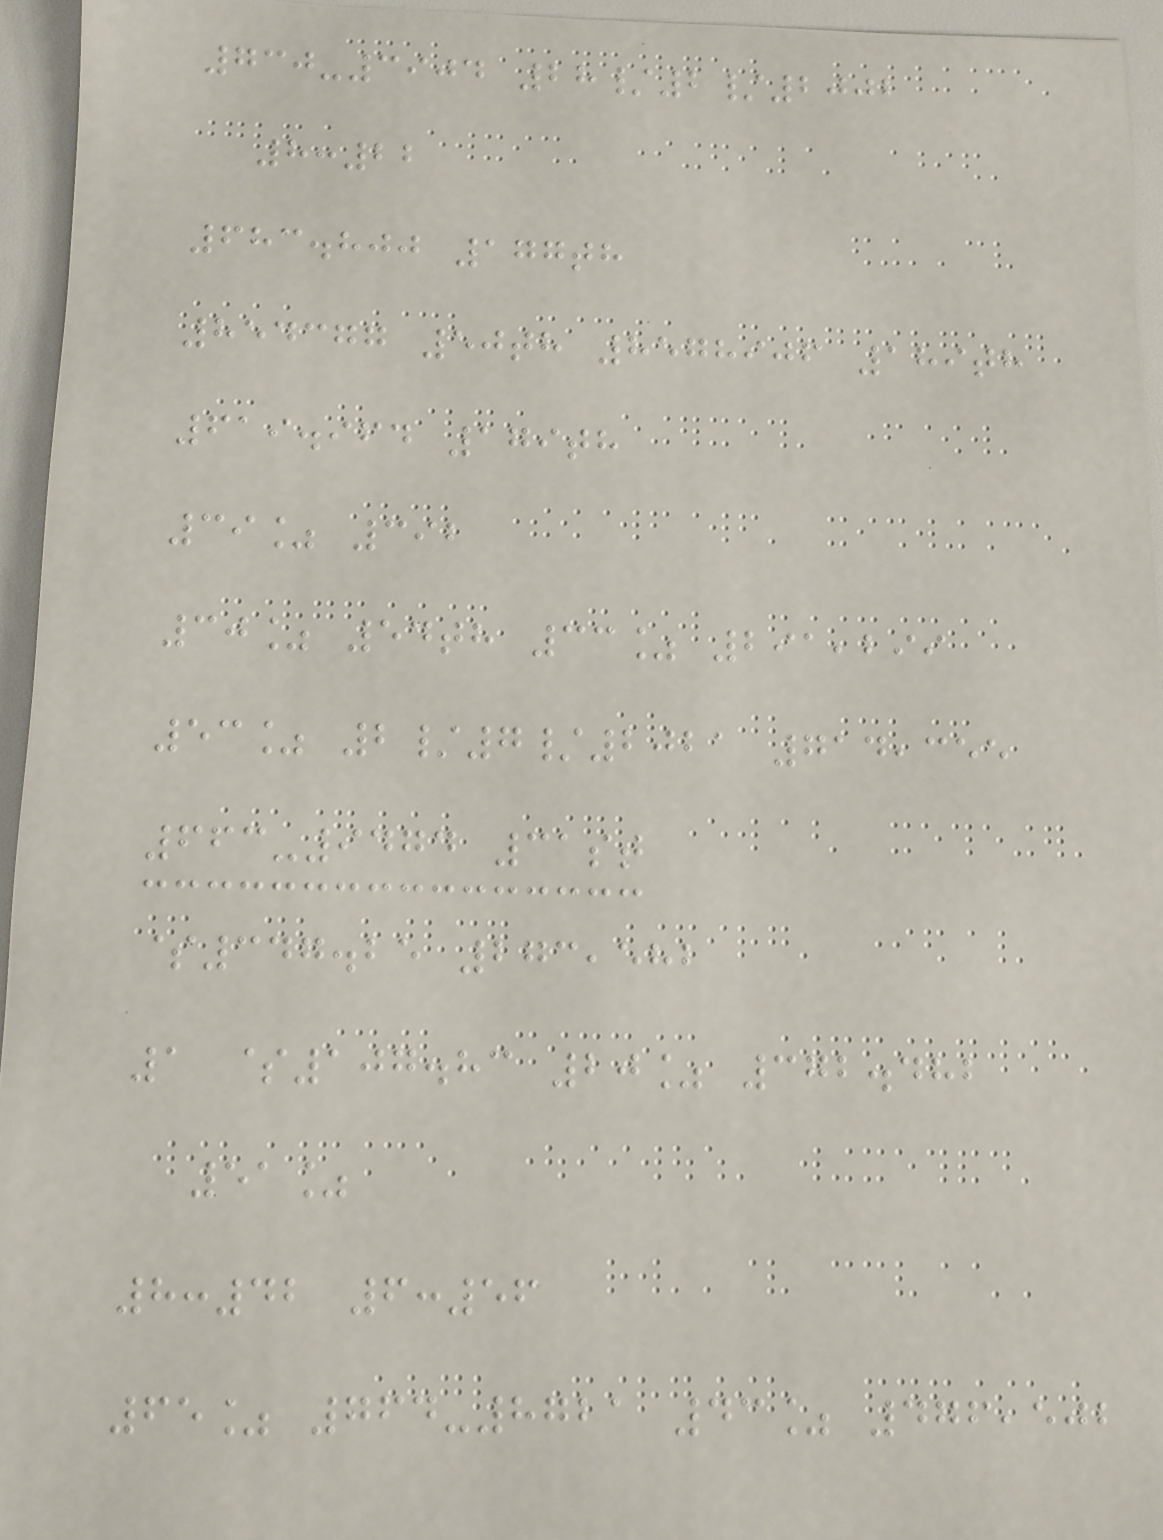730-3904 28/2/2002
8:22
683.800 177th
854377 50th 8578906 189th
619.964 179th
39% 392
30% 54th 33% 291,299
53% 2/7/2021 714,355
663-9474 31st
$347.25 273,582
1 $107.83 20% 372.482
51%
8:42 6:56
65% 764-8721 43% 476,502
